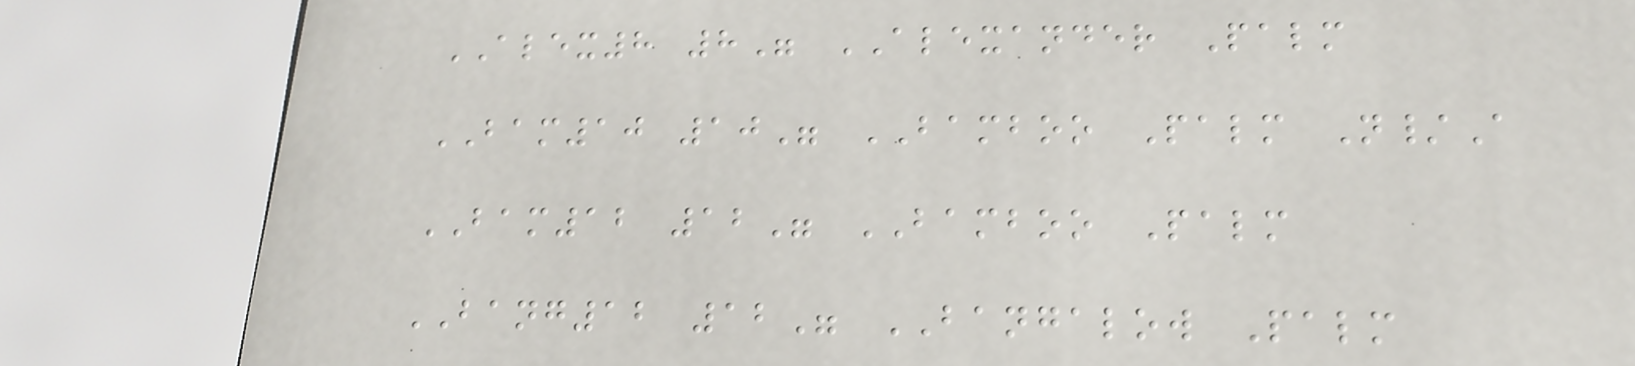ALEX8 8" ALEXANDER Palm
BAM10 10" BAMBOO Palm N/A
BAM12 12" BAMBOO Palm
BANG12 12" BANGALOW Palm
